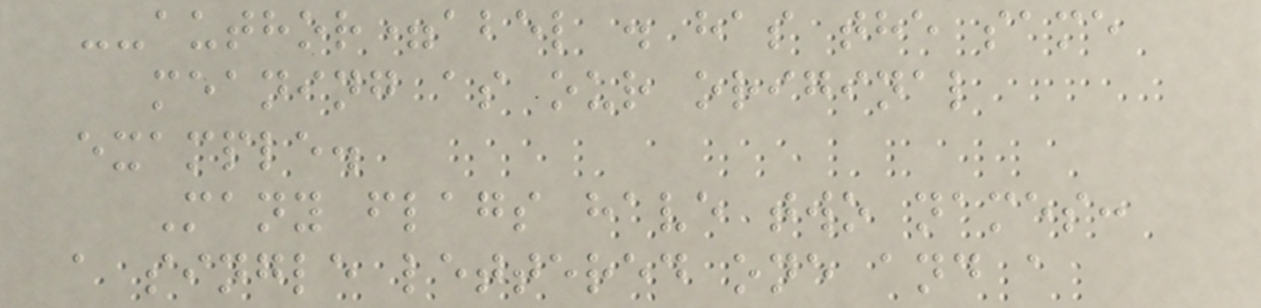--author=abel . has the same
meaning as our original
example.
Many flags have two names:
a single lettered one and a
